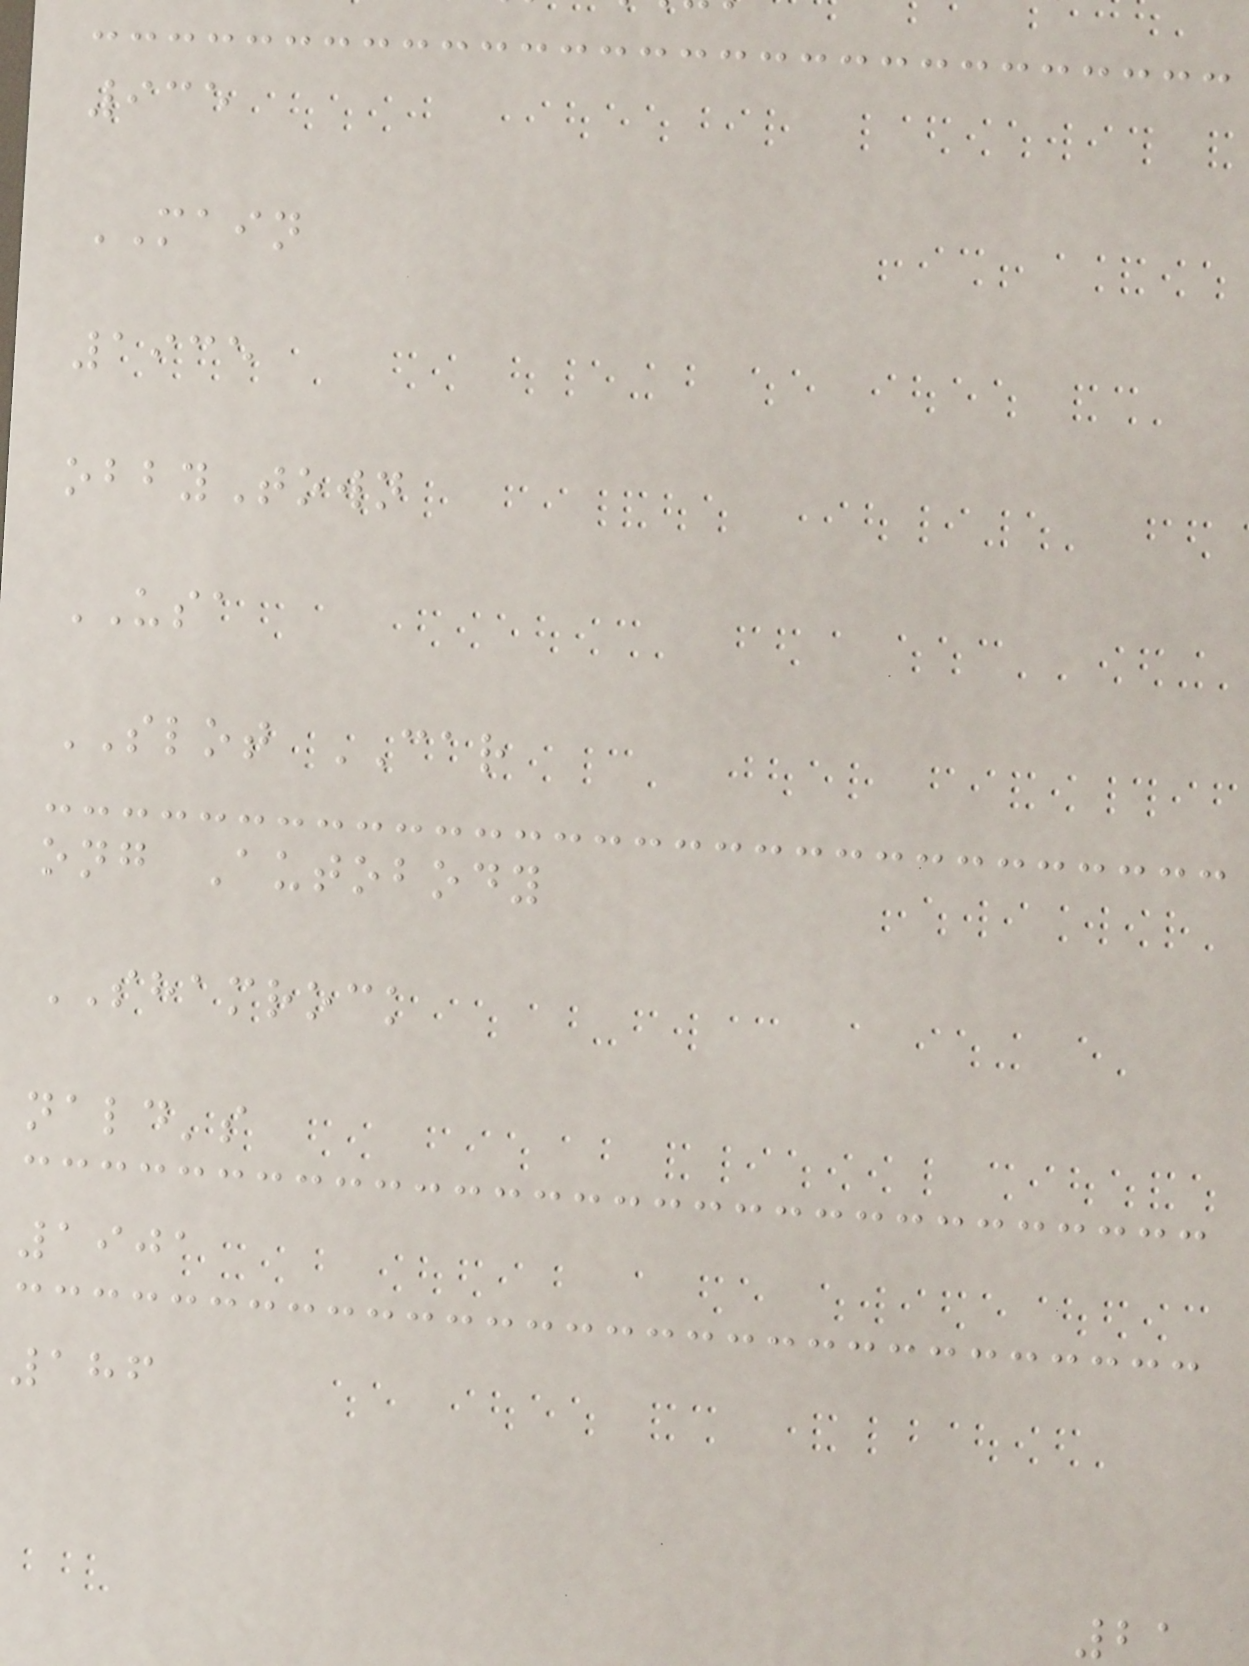935
MAIN
1935
obbyTown
USA
SLOT CAR
ong Autobody
SHAMROCK
nald's
1901
186
21
